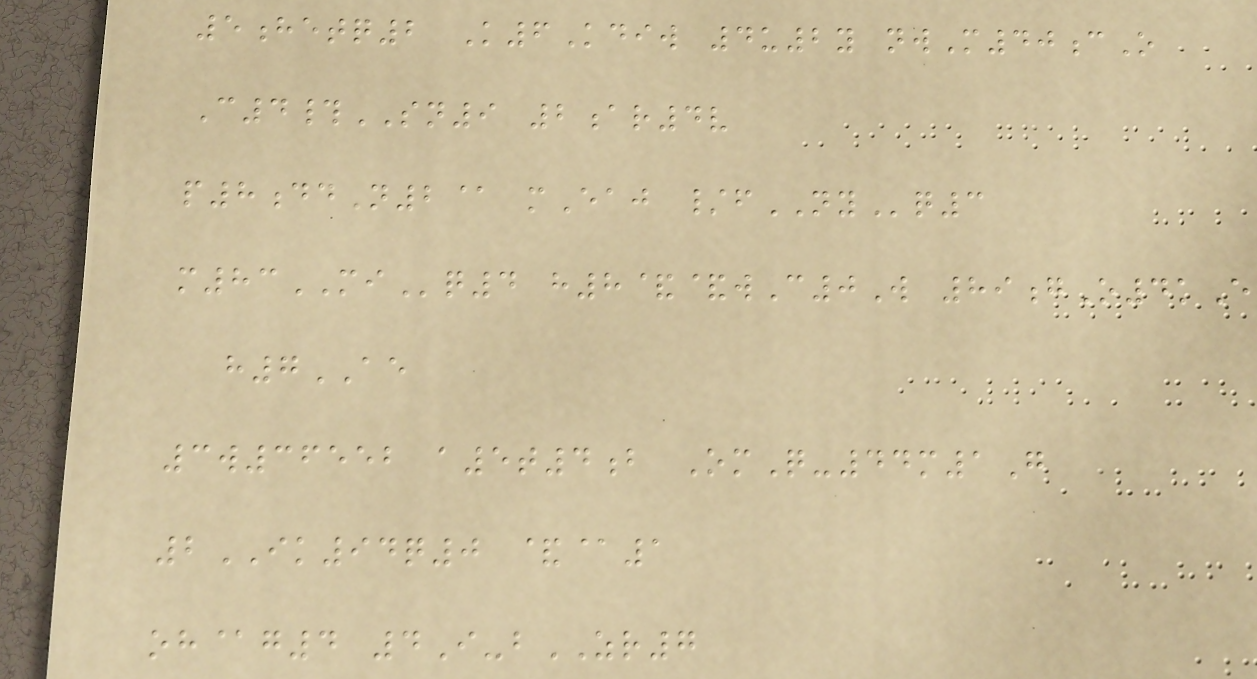5hetq2 K6Kdiw 4u2y nwM40cO
C4#SN9 2ar4v
p8ddN2@ mEaj /fNYq3
m83MIq4 h8&&wC0W 89gO4kE
h7AE
3w36552 a5t4b OmQ-44m1G
2IK94q0 &@1
oh@g4 4I-bZR7
